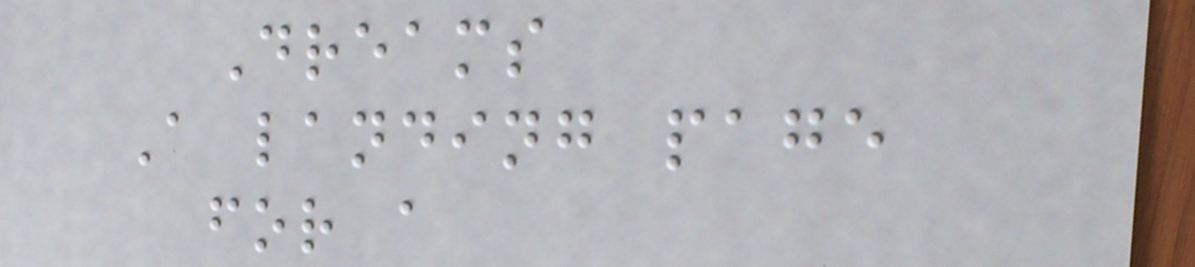Dreams
A landing page
for a
